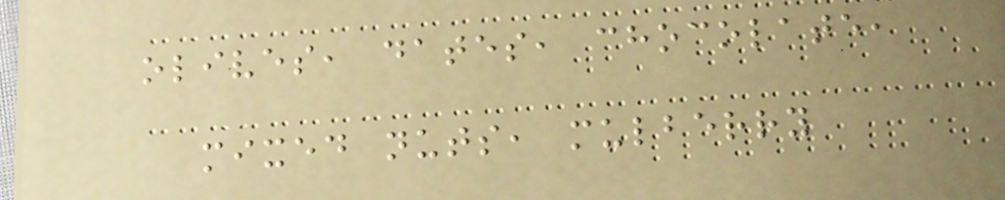olives, dates, chocolate,
mixed nuts, mulberry
